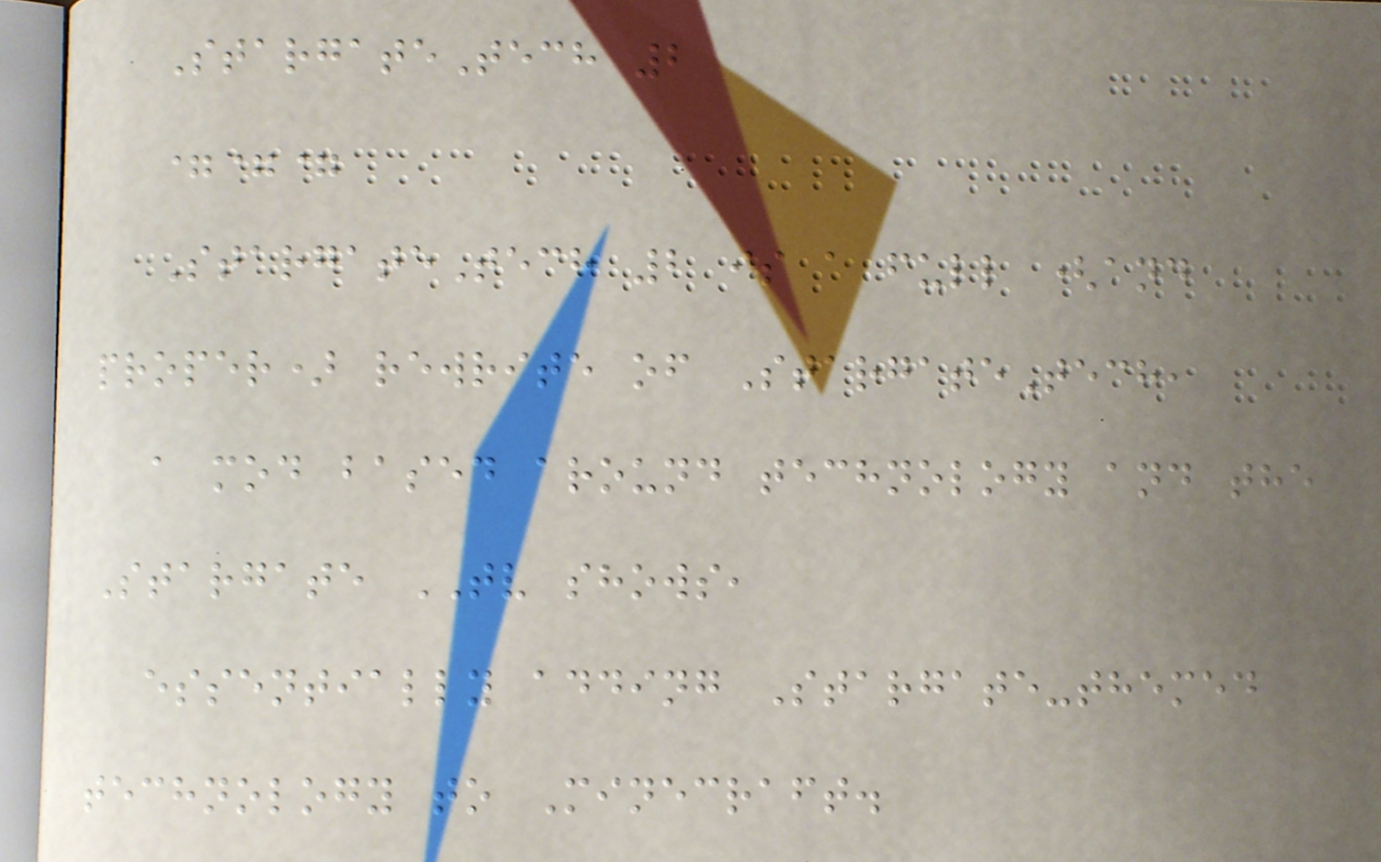StargateTech 2
===
StargateTech 2 is a full (and
proper) rewrite of StargateTech,
a mod based around technology and the
Stargate TV shows,
essentially adding Stargate-themed
technology to Minecraft.
